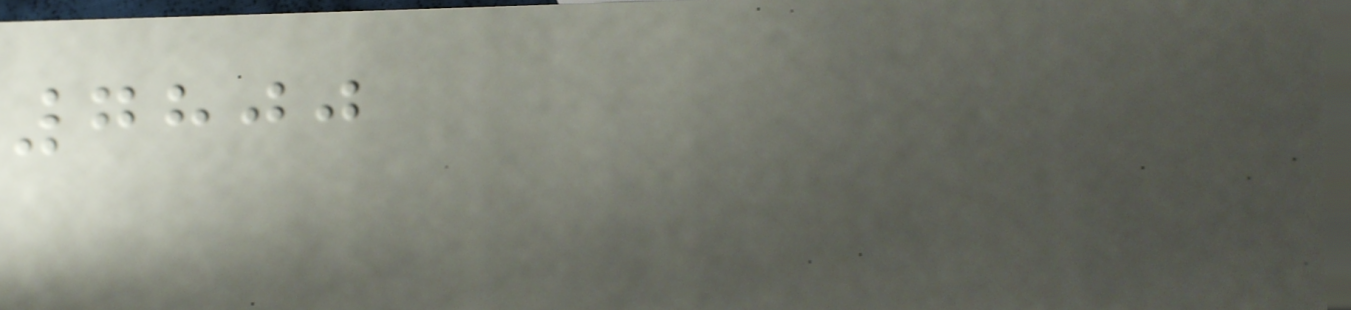7800
